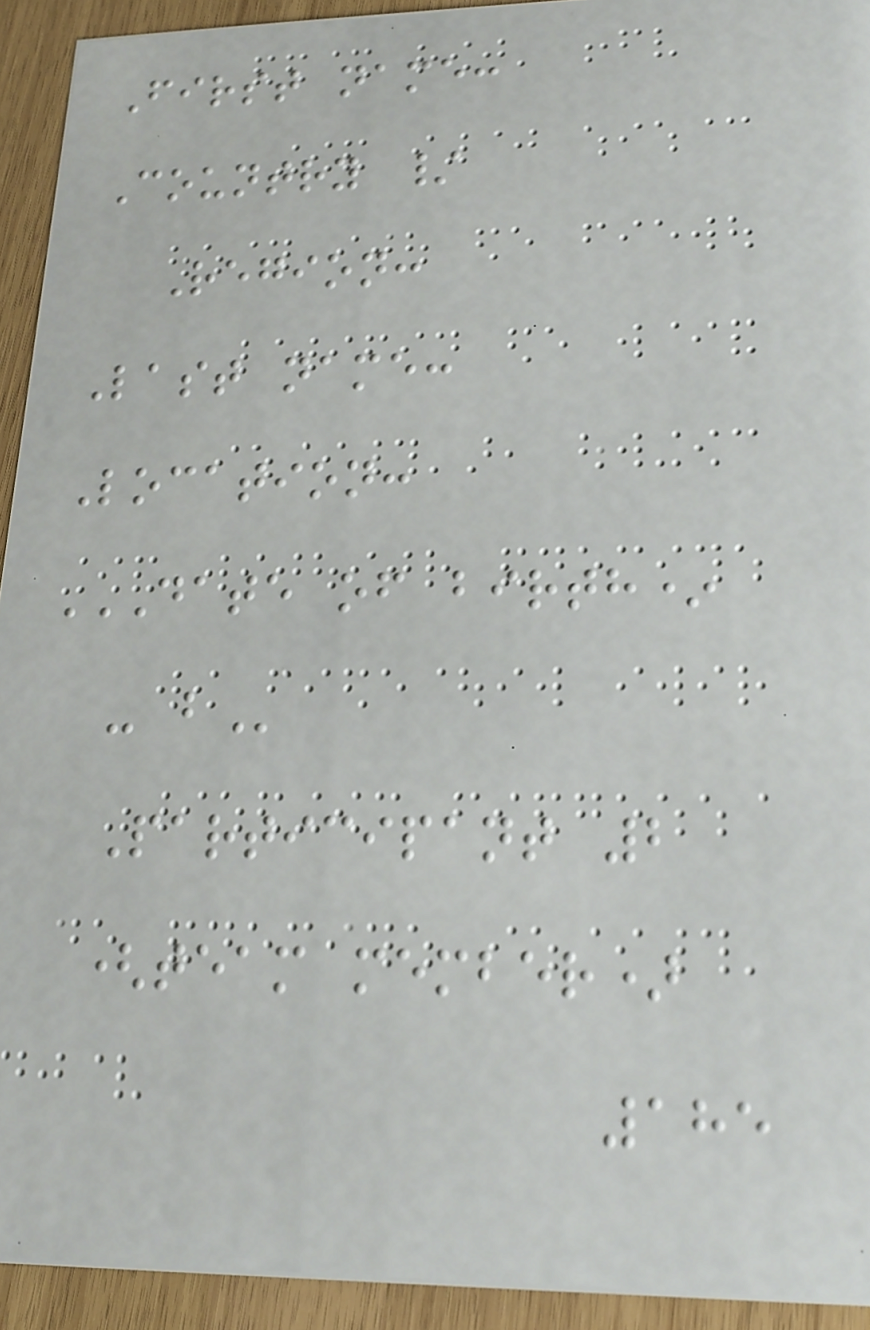First name:
Country /
Region:
Last name:
Location:
DATE OF BIRTH*
- B
Participant 2
(team member)
185
